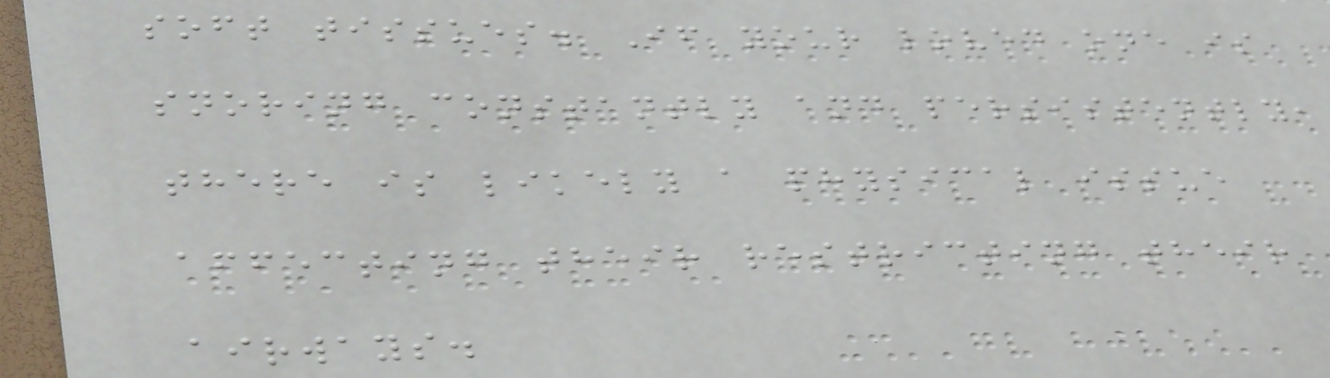soft tissues. If your loved one is
snoring constantly and persistently,
there is likely a physical issue
affecting their restricting their
airways.
